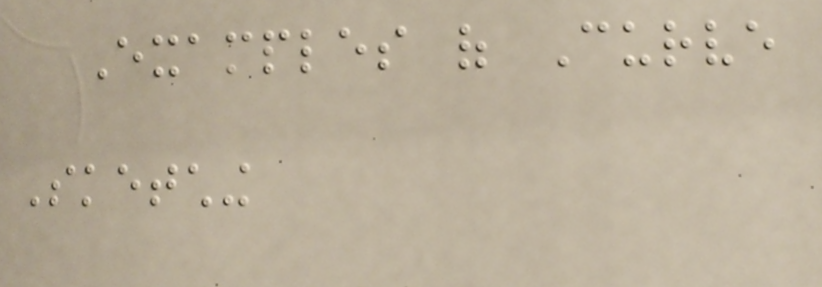Examples of Curve
Sketching
